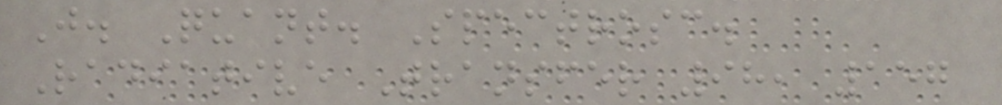J. Quant. Spectrosc.
Radiative Transfer 98, 157
